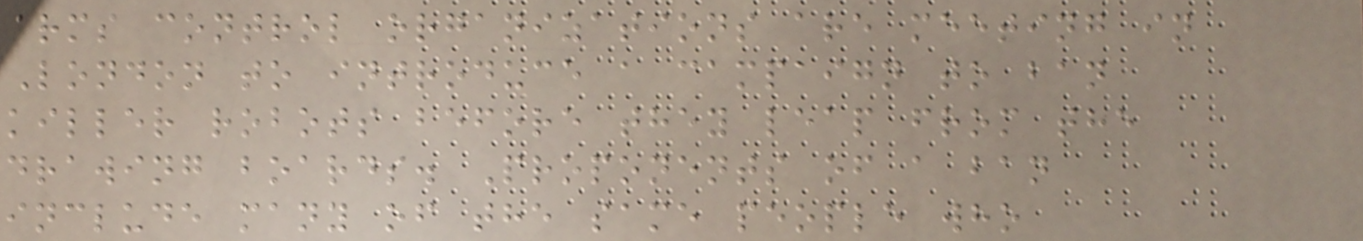arms control organizations are meeting in
London to introduce a campaign to ban
killer robots before they leap from the
drawing boards. Proponents of a ban
include many of the same people who
